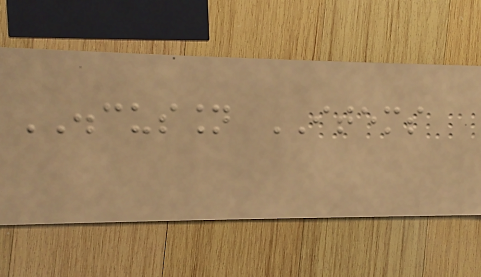DISCUSSION ITEMS
